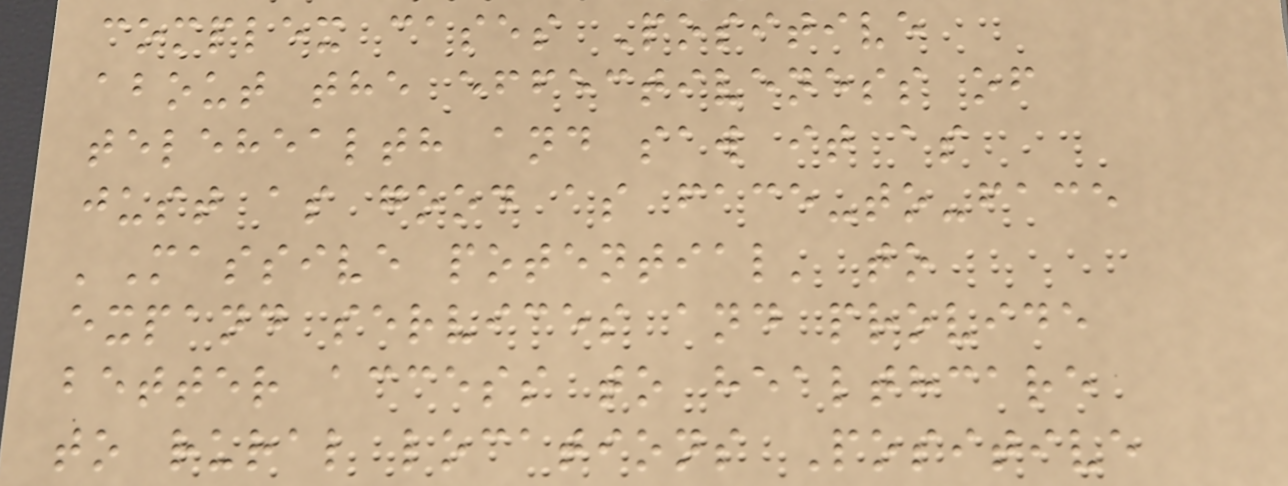complex cases Positive
about the effectiveness of
telehealth and saw it as
just as good as face-to-face
'Massive potential' to
expand services and provide
better access to healthcare
to rural locations Positive
